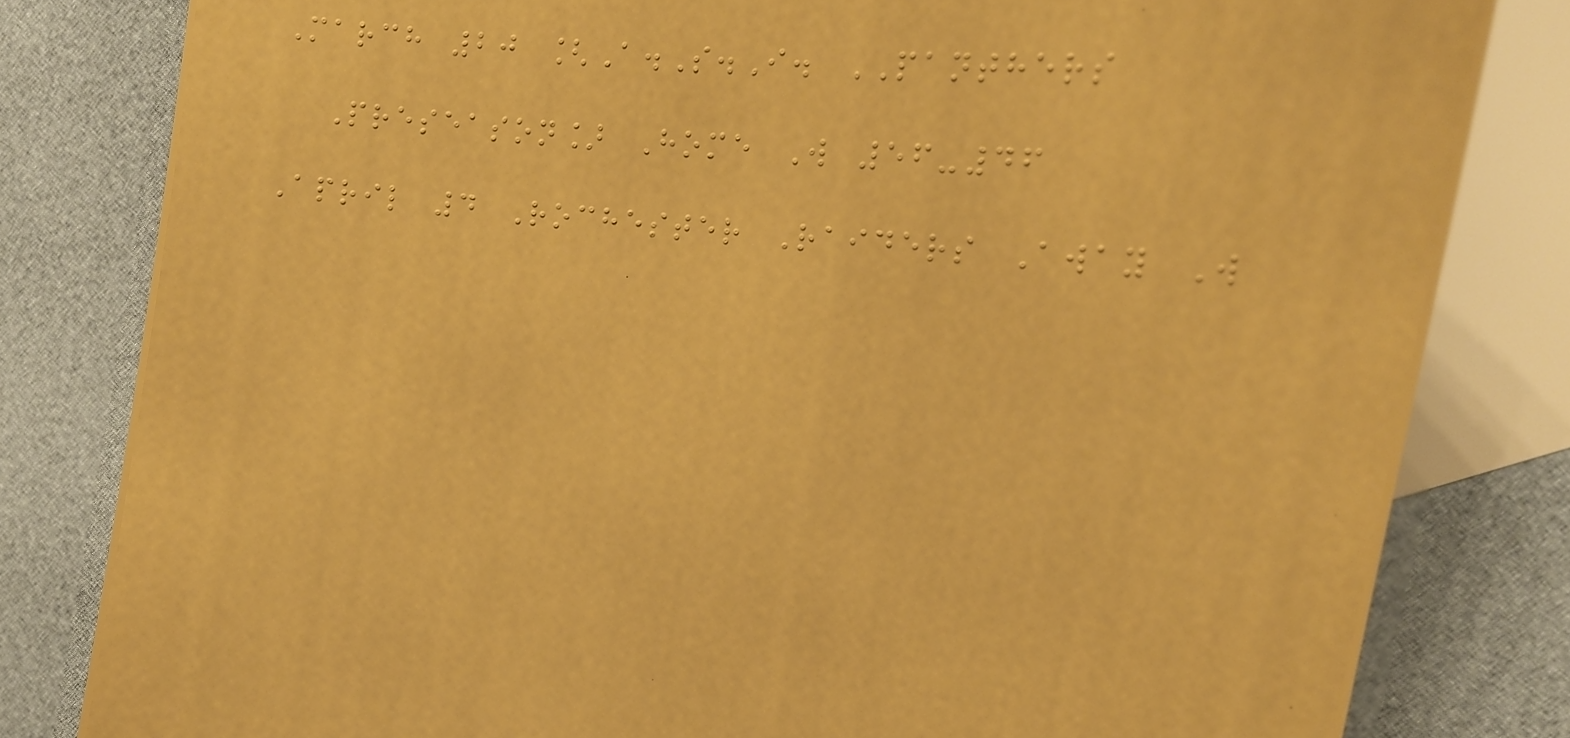March 20 [A.S.I. PANTHERS
Preseason] Home W 56-46
April 4 Rochester Raiders Away W
